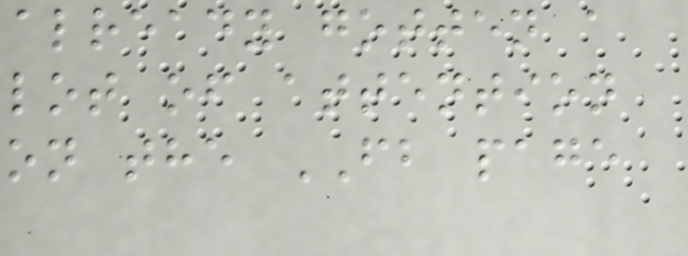already gotten a
lot of attention
on the FB page
